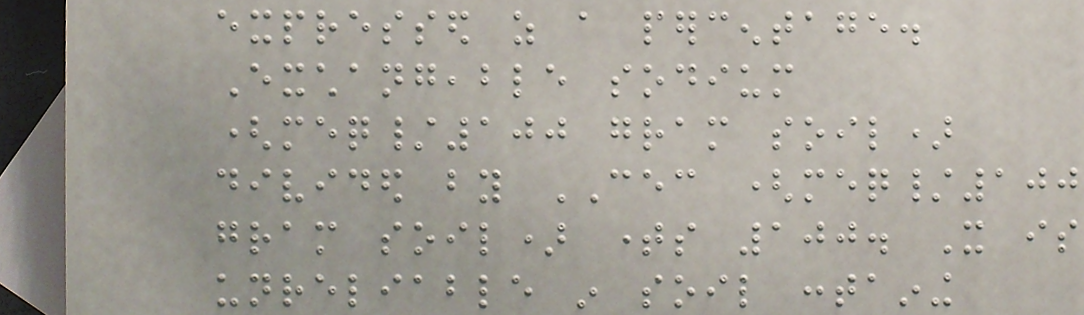expressed as a percentage.
Exchangeable sodium
(meq/100 gram soil)
divided by CEC (meq/100
gram soil) times 100. It is
unreliable in soil containing
